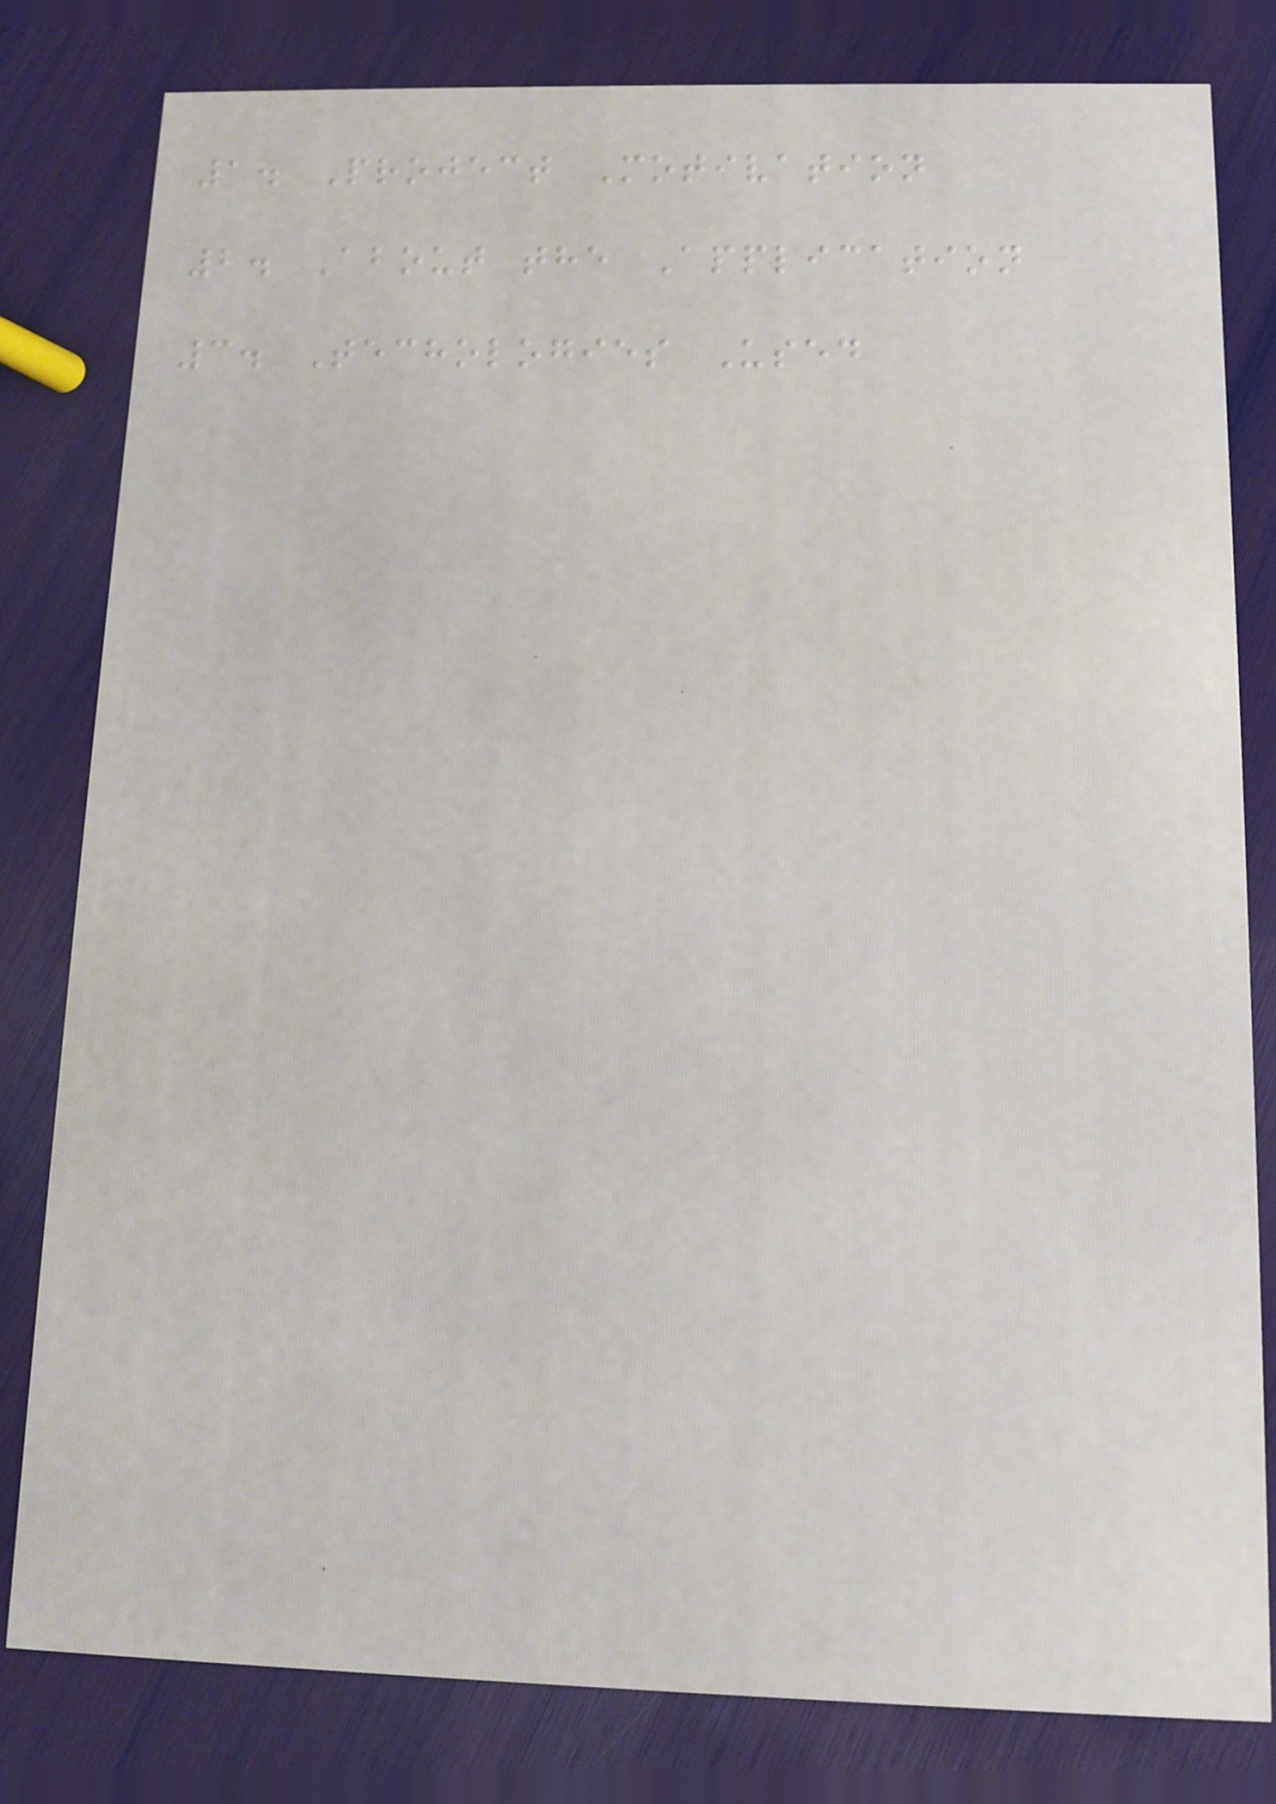1. Project Motivation
2. About the Application
3. Techologies Used
